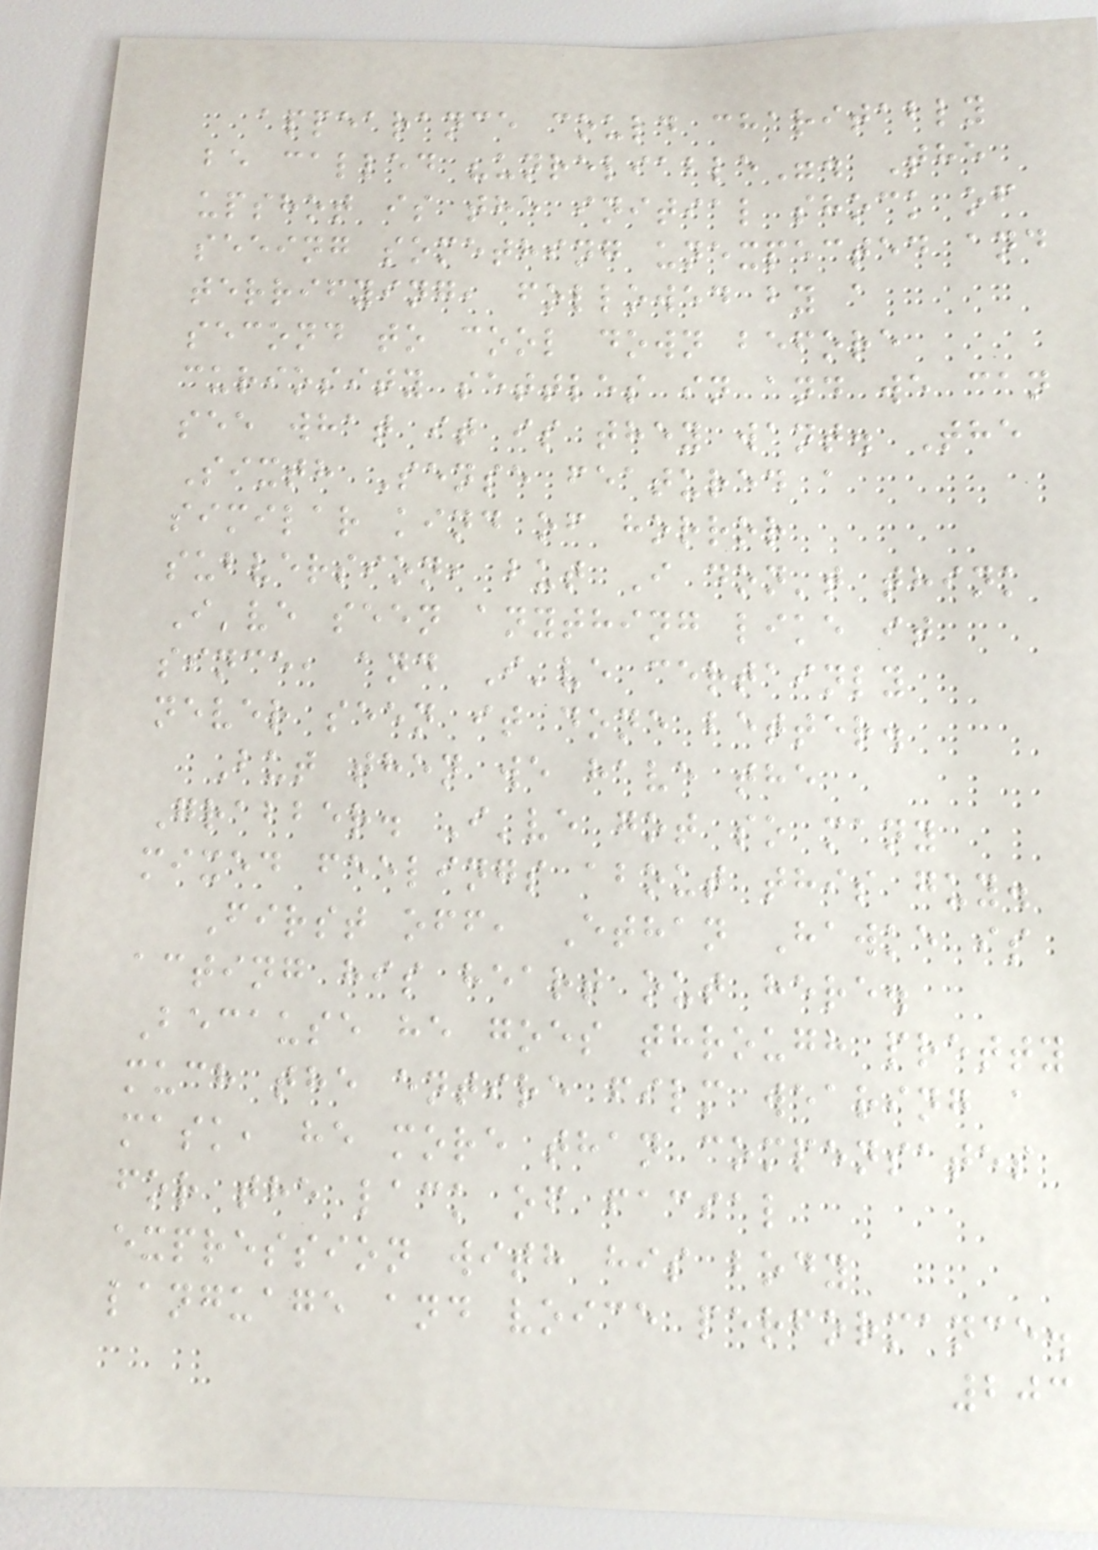appearance could charitably
be called "unreliable". The
upshot is the initial shock of
seeing something unexpected and
terrifying, followed by a
second to cool down before
curiosity settles in and we can
see what it is they want. The
Sixth Sense featured a
similar kind of horror
subversion, but I don't think
I've seen anything like it
since, and I've certainly
never seen it done better.
But then we have the
Grabber. I've got so many
mixed feelings about this guy.
First off, Ethan Hawke is
acting his heart out here.
Because he goes through pretty
much the entire film wearing a
mask, he more than compensates
for the lack of facial
expression with his body
language and voice performance.
203
